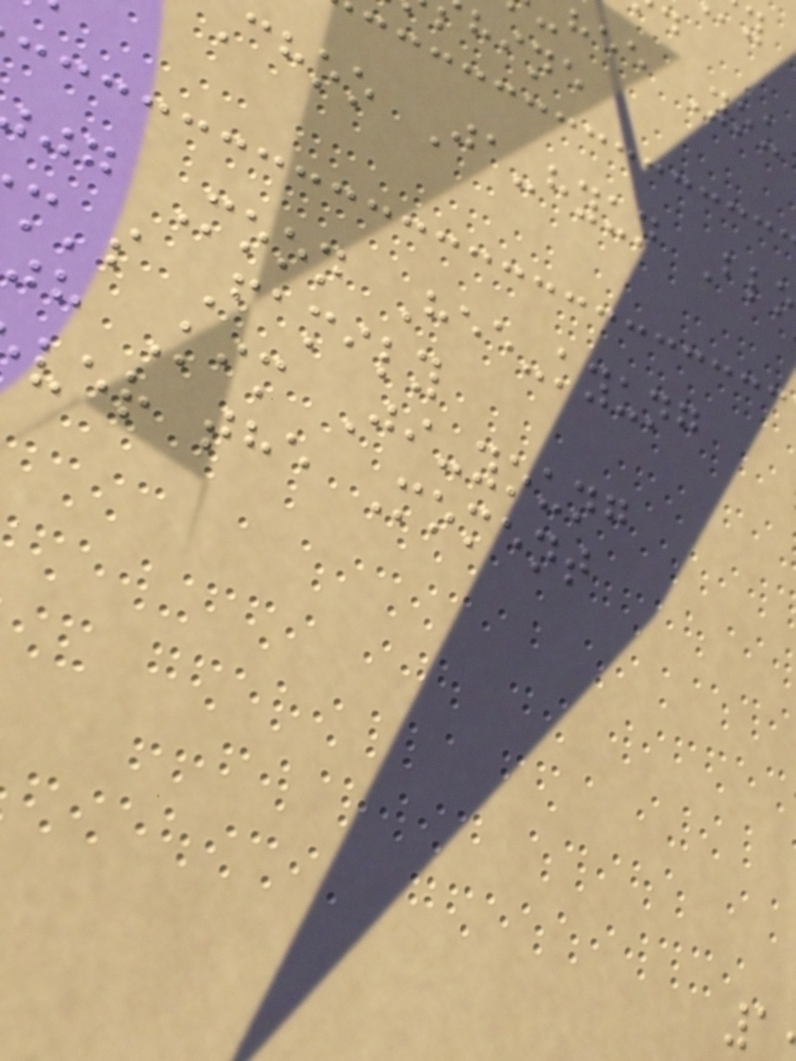hee You
choo Ja-hyun Bl
jg Moon Hee-kyung
m's Family
h Kim Ji-young
ver the Moment
